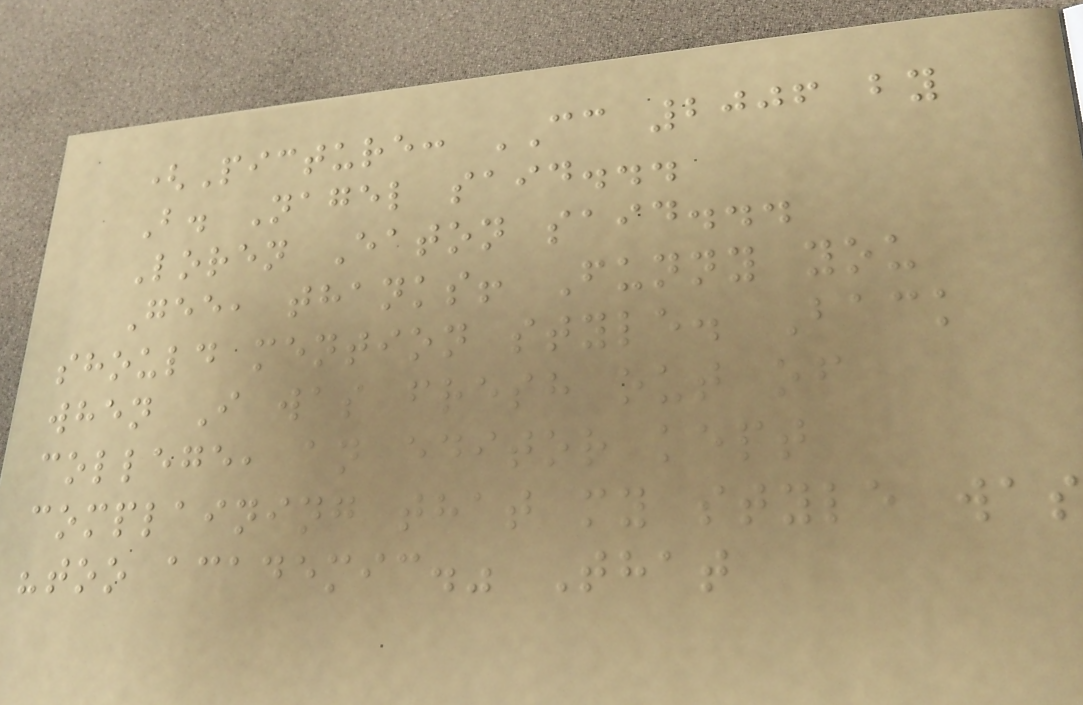(Picture: CC 2006 by
B. Nagel said...
Loren Eaton said...
Gee, thanks! Funny you
should mention style. Back
when I was fresh out of
college, an editor kept
complaining that my style was
"too academic." That
